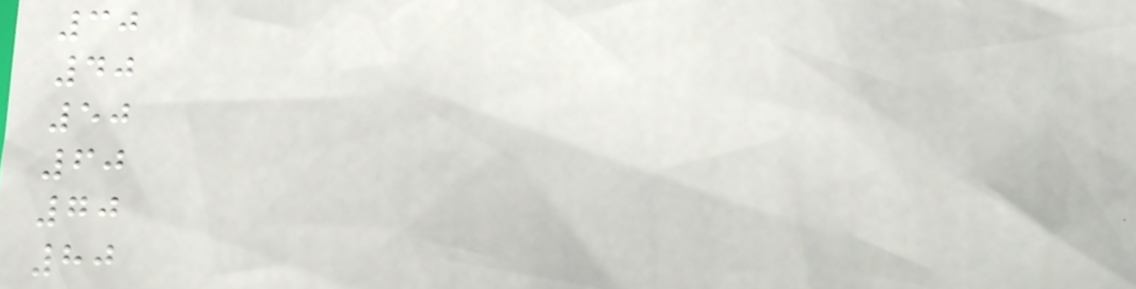30
40
50
60
70
80
